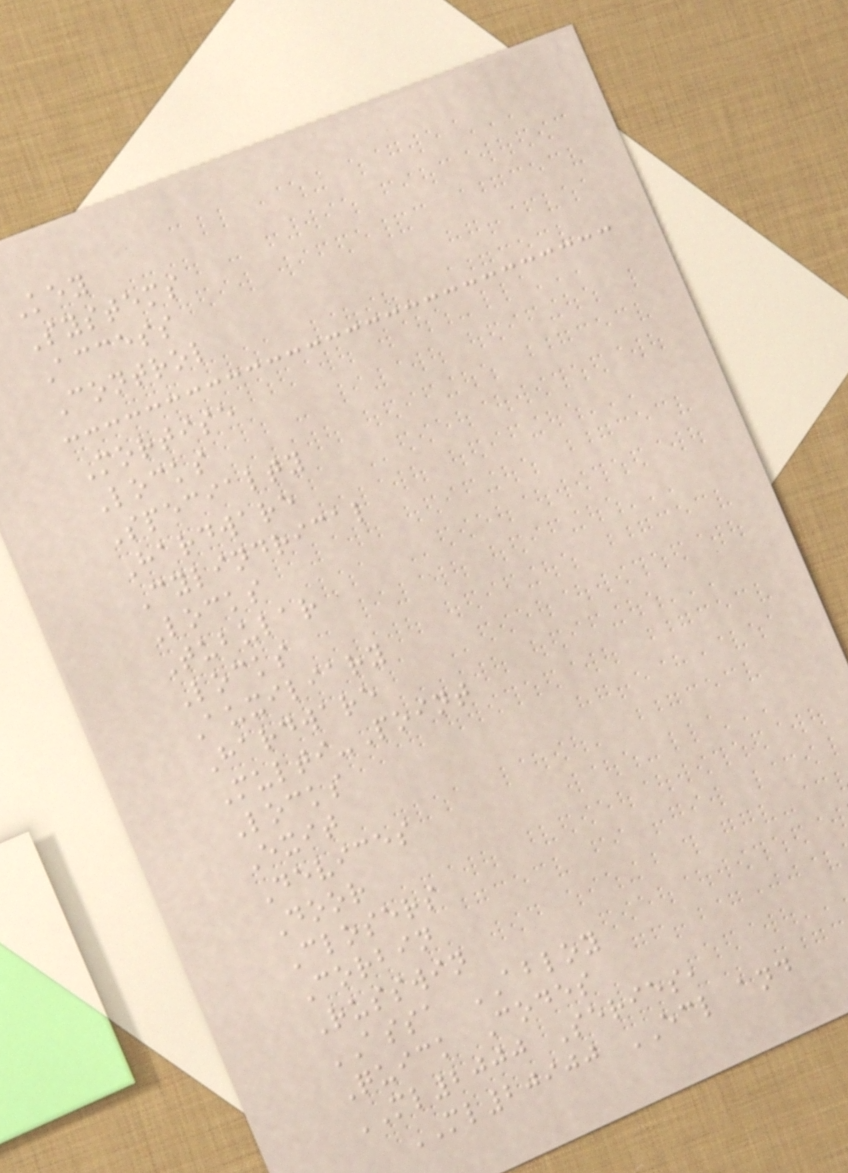Key
Systems
Access
Control
Mortise
Locks
Specialty
Hardware
Cylindrical
Locks
Tubular
Locks
Auxiliary
Hardware
Multi-Point
Locks
Exit
Devices
Door
Closers
Corbin
Russwin
ASSA ABLOY
Quick Codes
ML2000 Series,
ML20900 ECL and
